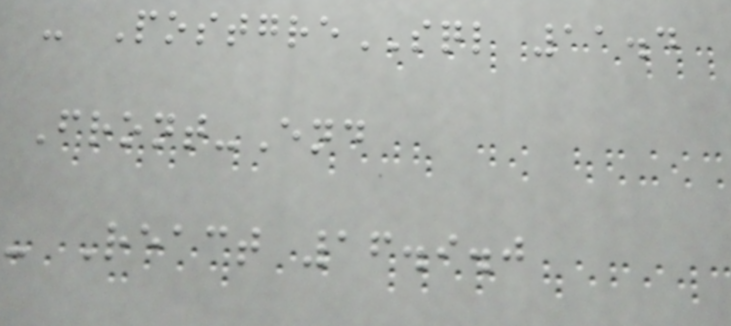- PostgreSQL 11.4
Front-End
- React 16.9.0
